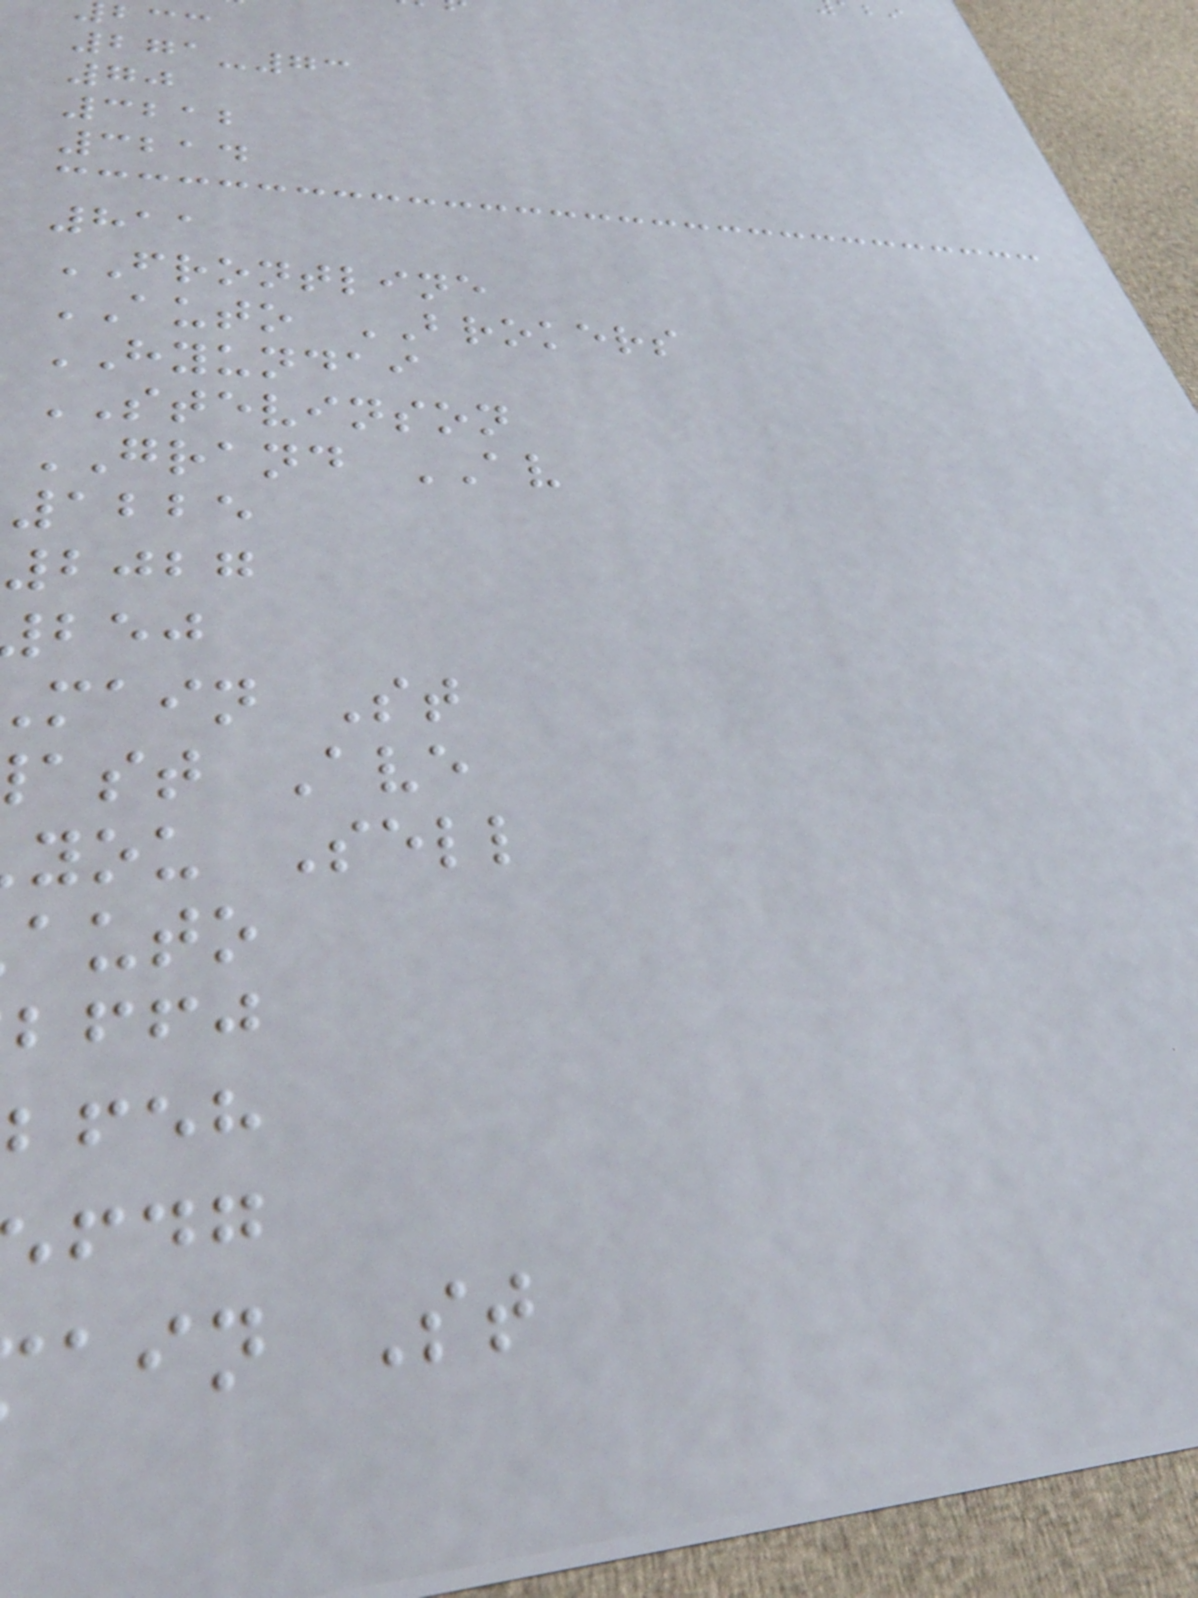271-73
70
3212
3214
811
FRONTLINE
AUTO BROKERS
HYUNDAI
STEVINSON
GRAND AV
1225
2027
main St
ast Ave
you Sell
auto
bffj
bfeh
ain St
